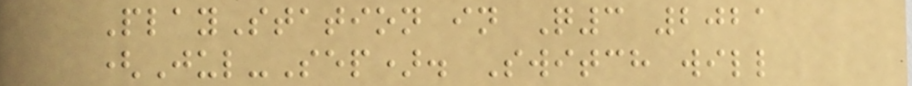PlayStation in Q3 2021
(Jul-Sep). Switch will
